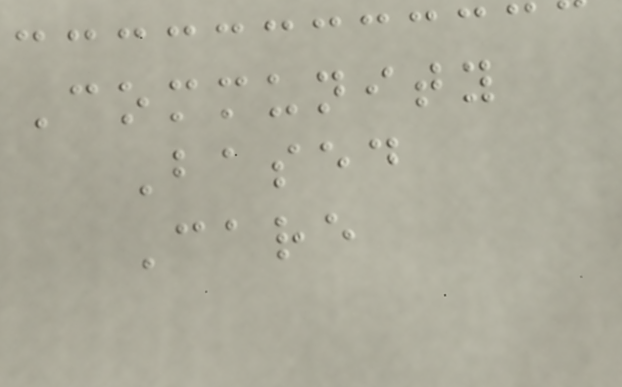Community
Based
Care
